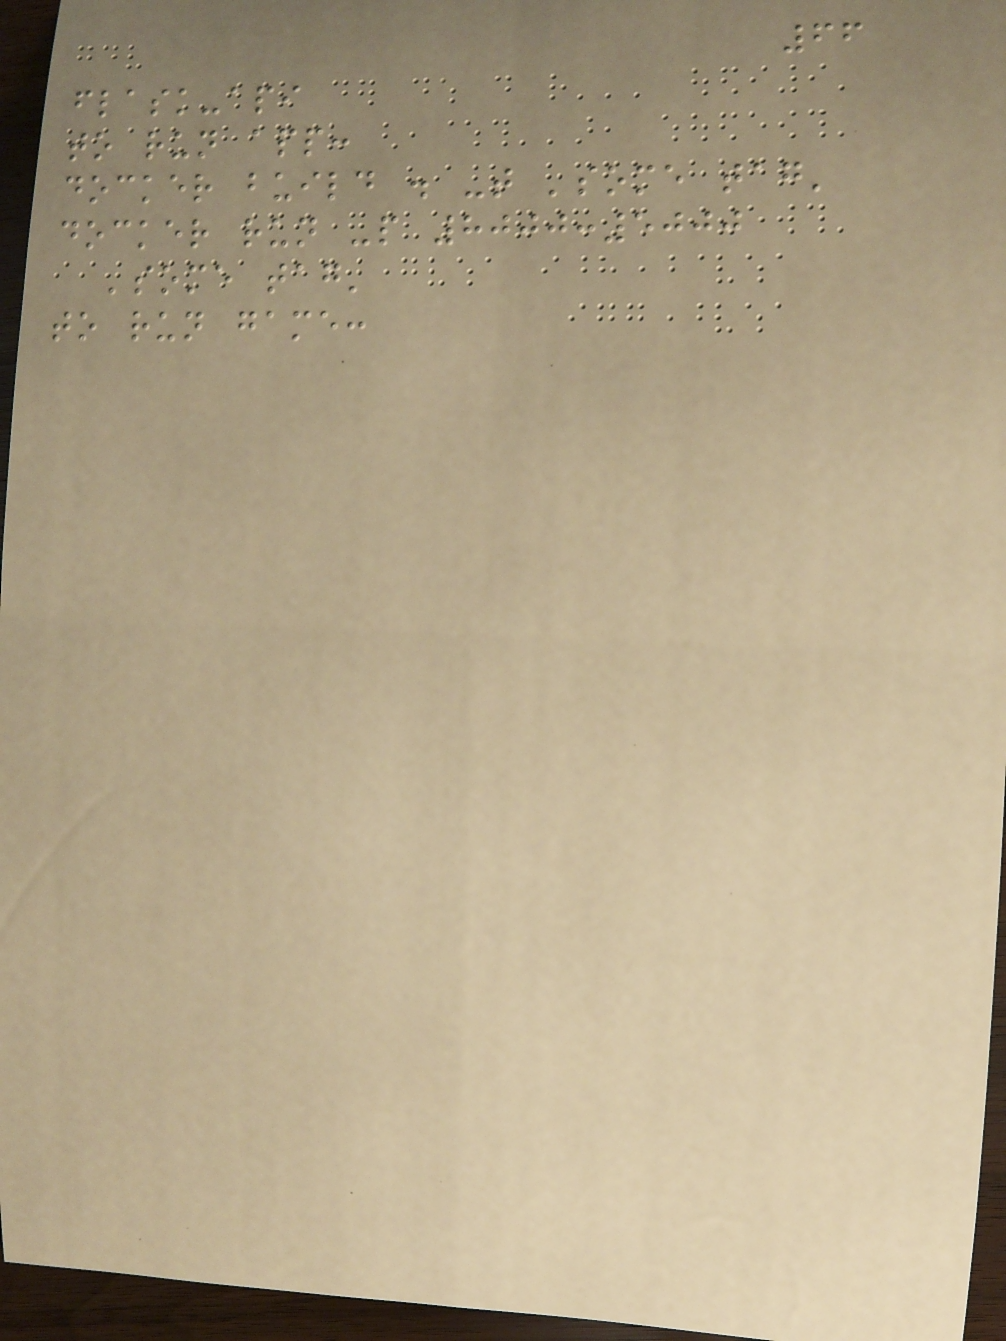66
flask-api
to run app:
docker build . -t 'some tag'
docker run -p 8000:5000
'some tag'
to run game:
